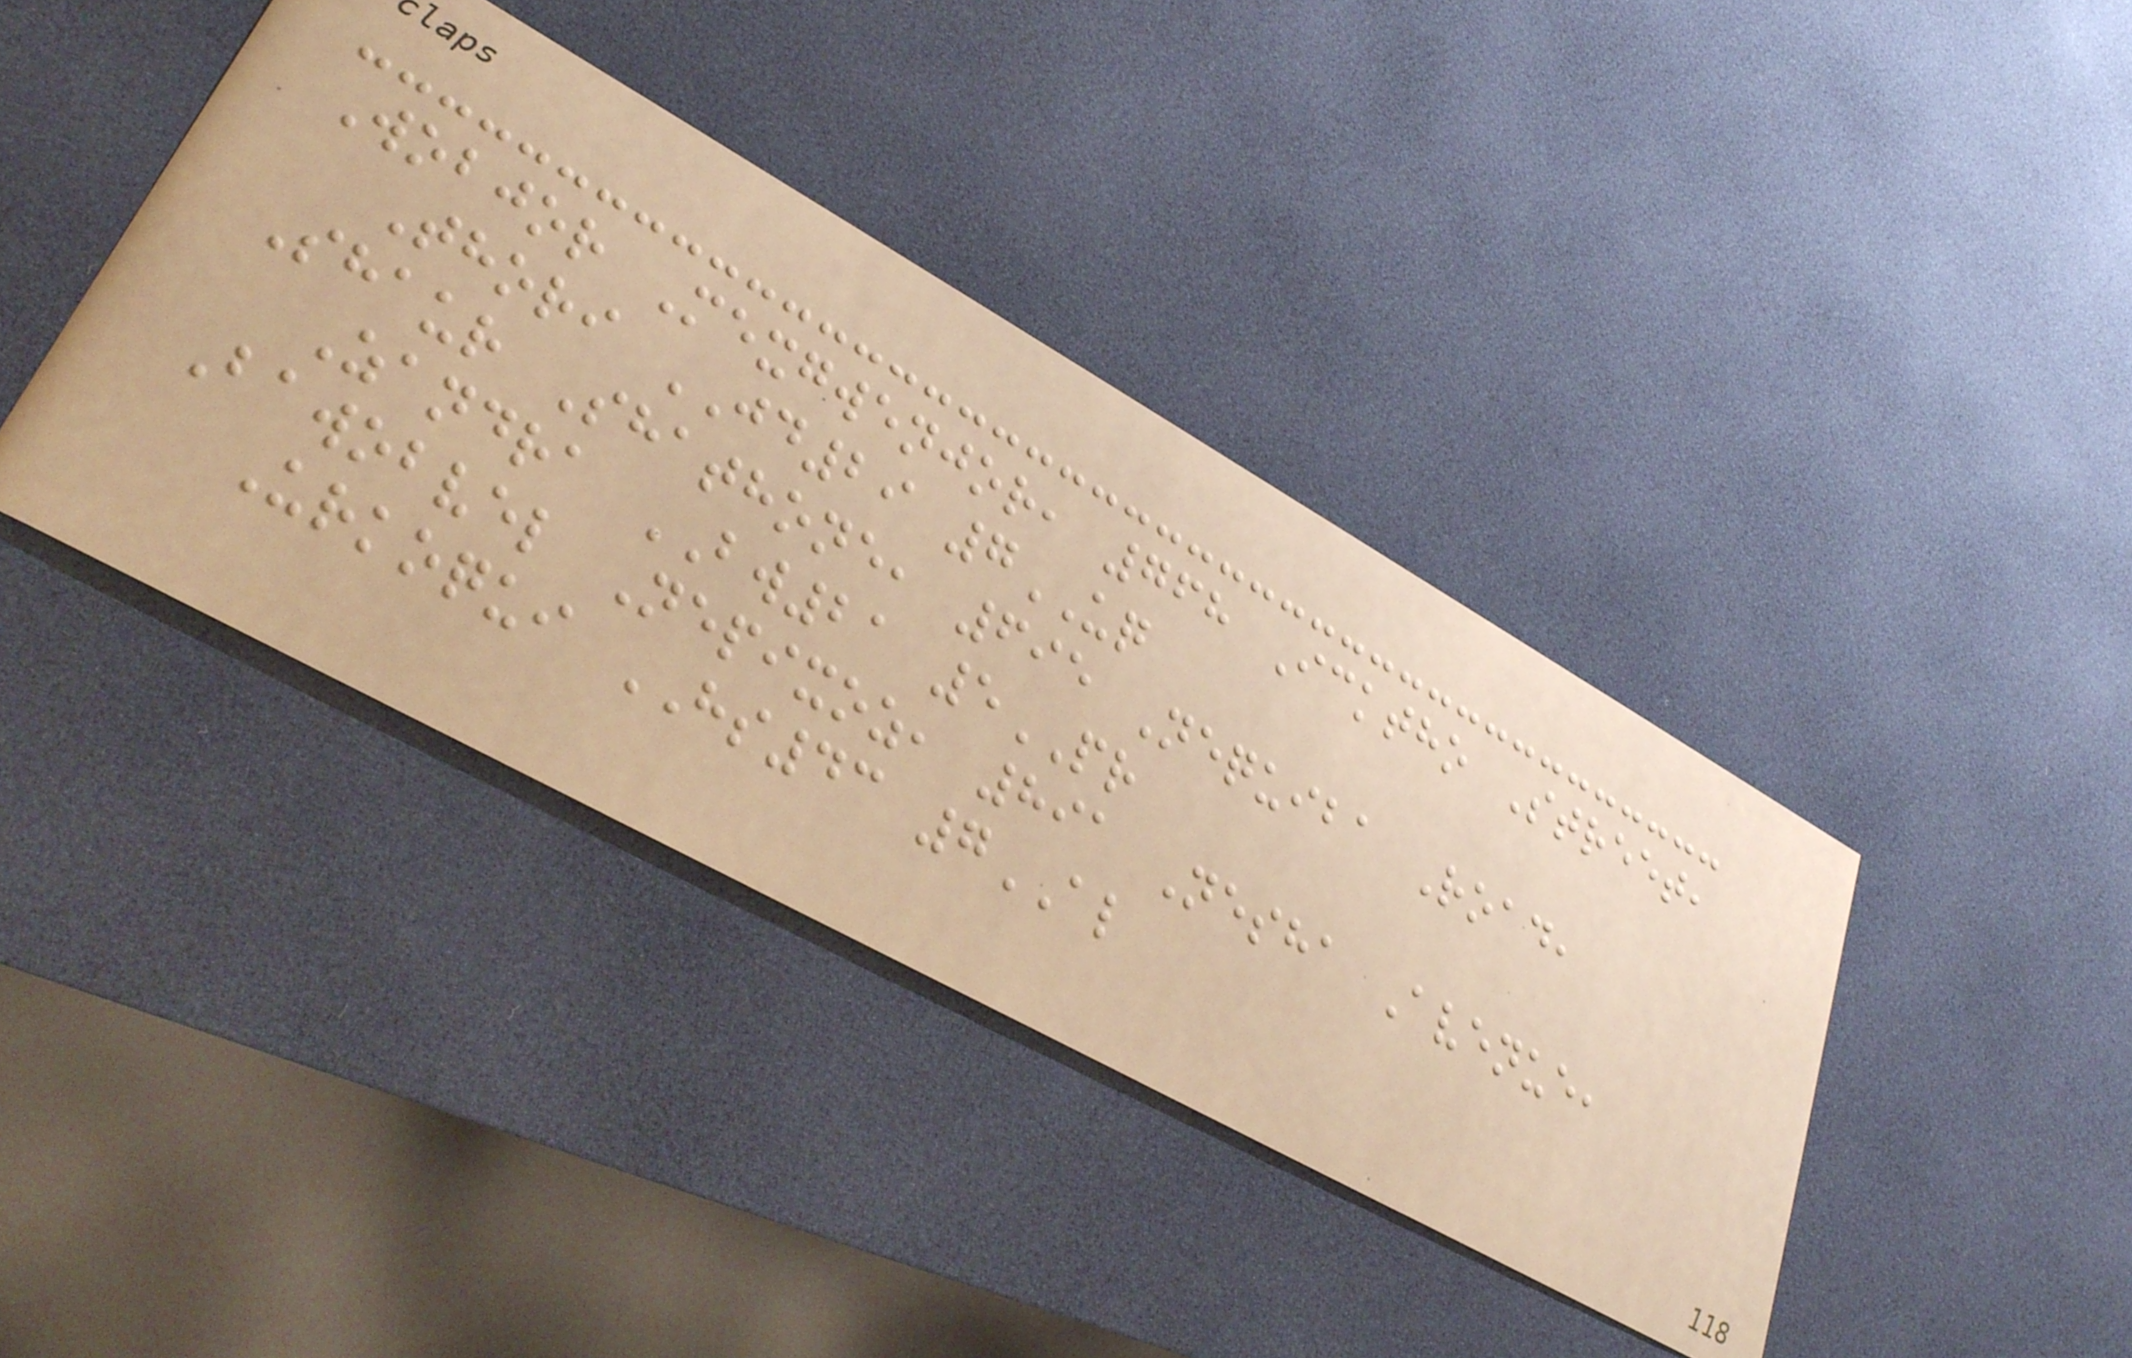Wobjor Mexgwenjor, 768 Icktho Street,
Thori JD29 7UQ
Shaur Shathone, 695 Nequiba Road,
Zandra BW21 5PR
Bawobvel Nepixoz, 891 Nesha Avenue,
Urkoqui HS43 7AL
